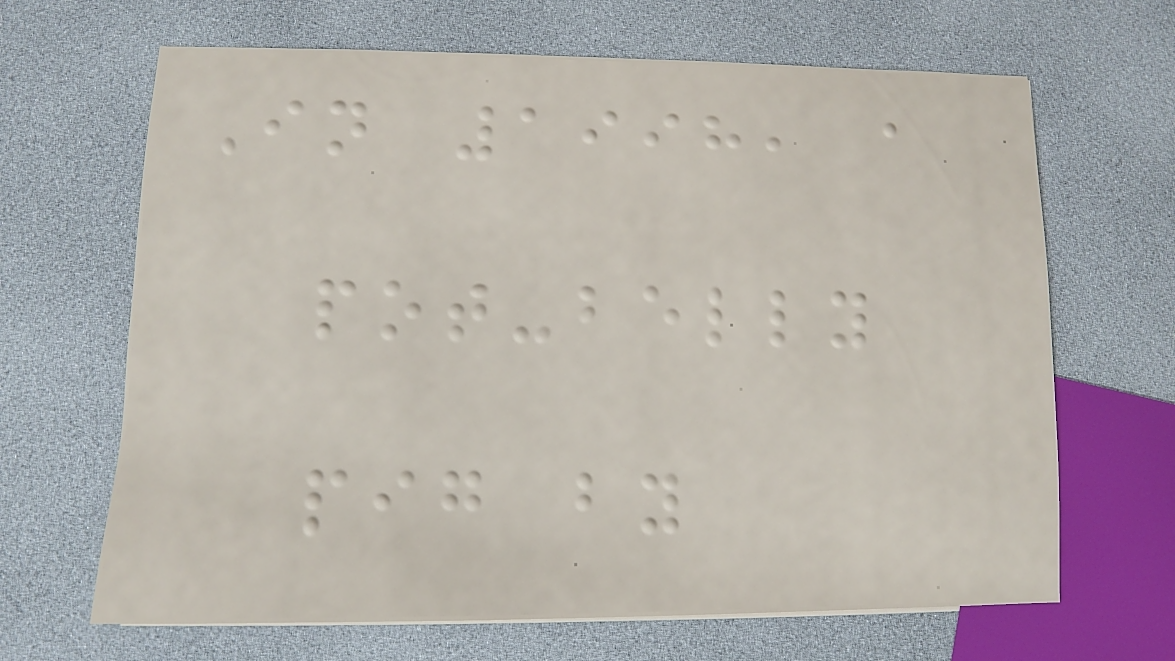In 1998, a
pot-belly
pig by
